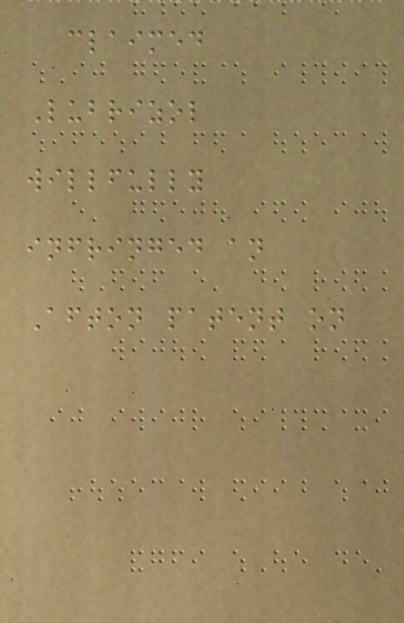claimed
Lubrizol
willfully
infringed an
Afton patent on
